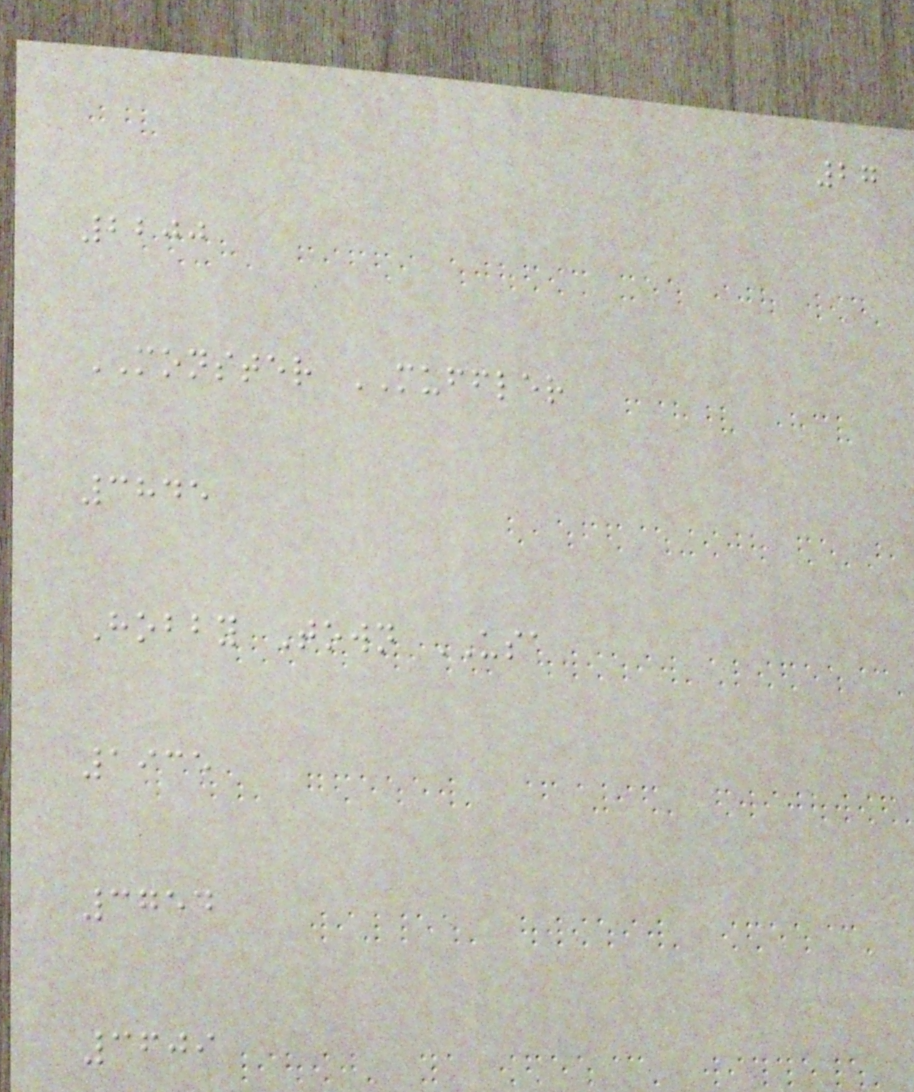27
2200
MONSTER MUFFLER
3845
Hobby Town USA
1935
3754
3609
